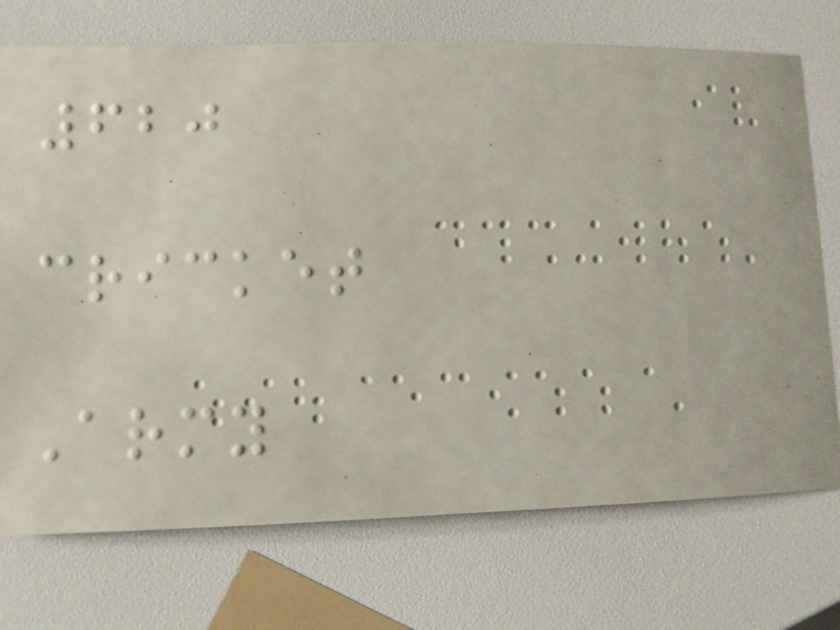620
cricket
Army
